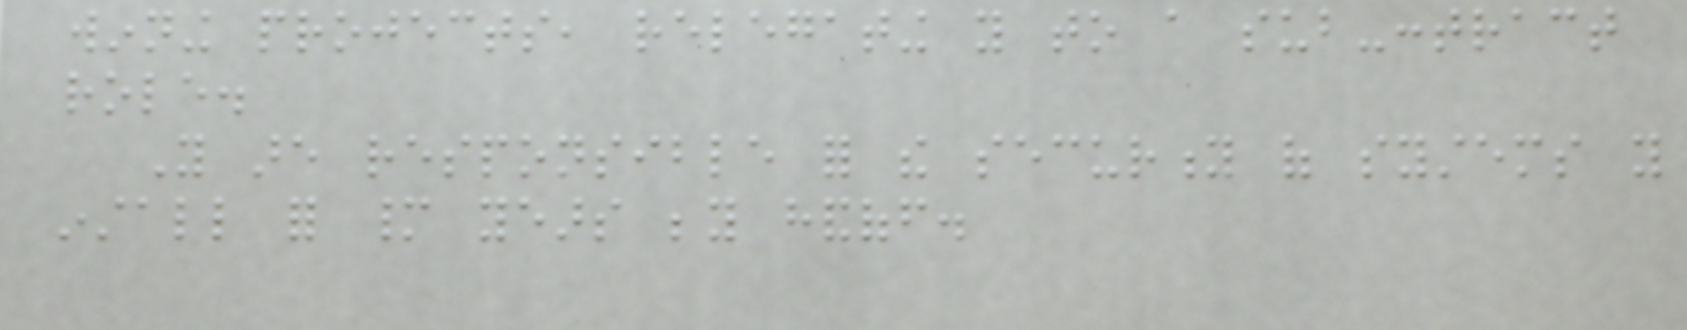winning projects, relegating you to a sub-contract
role.
You are responsible for the security of systems you
install for many years beyond handoff.
